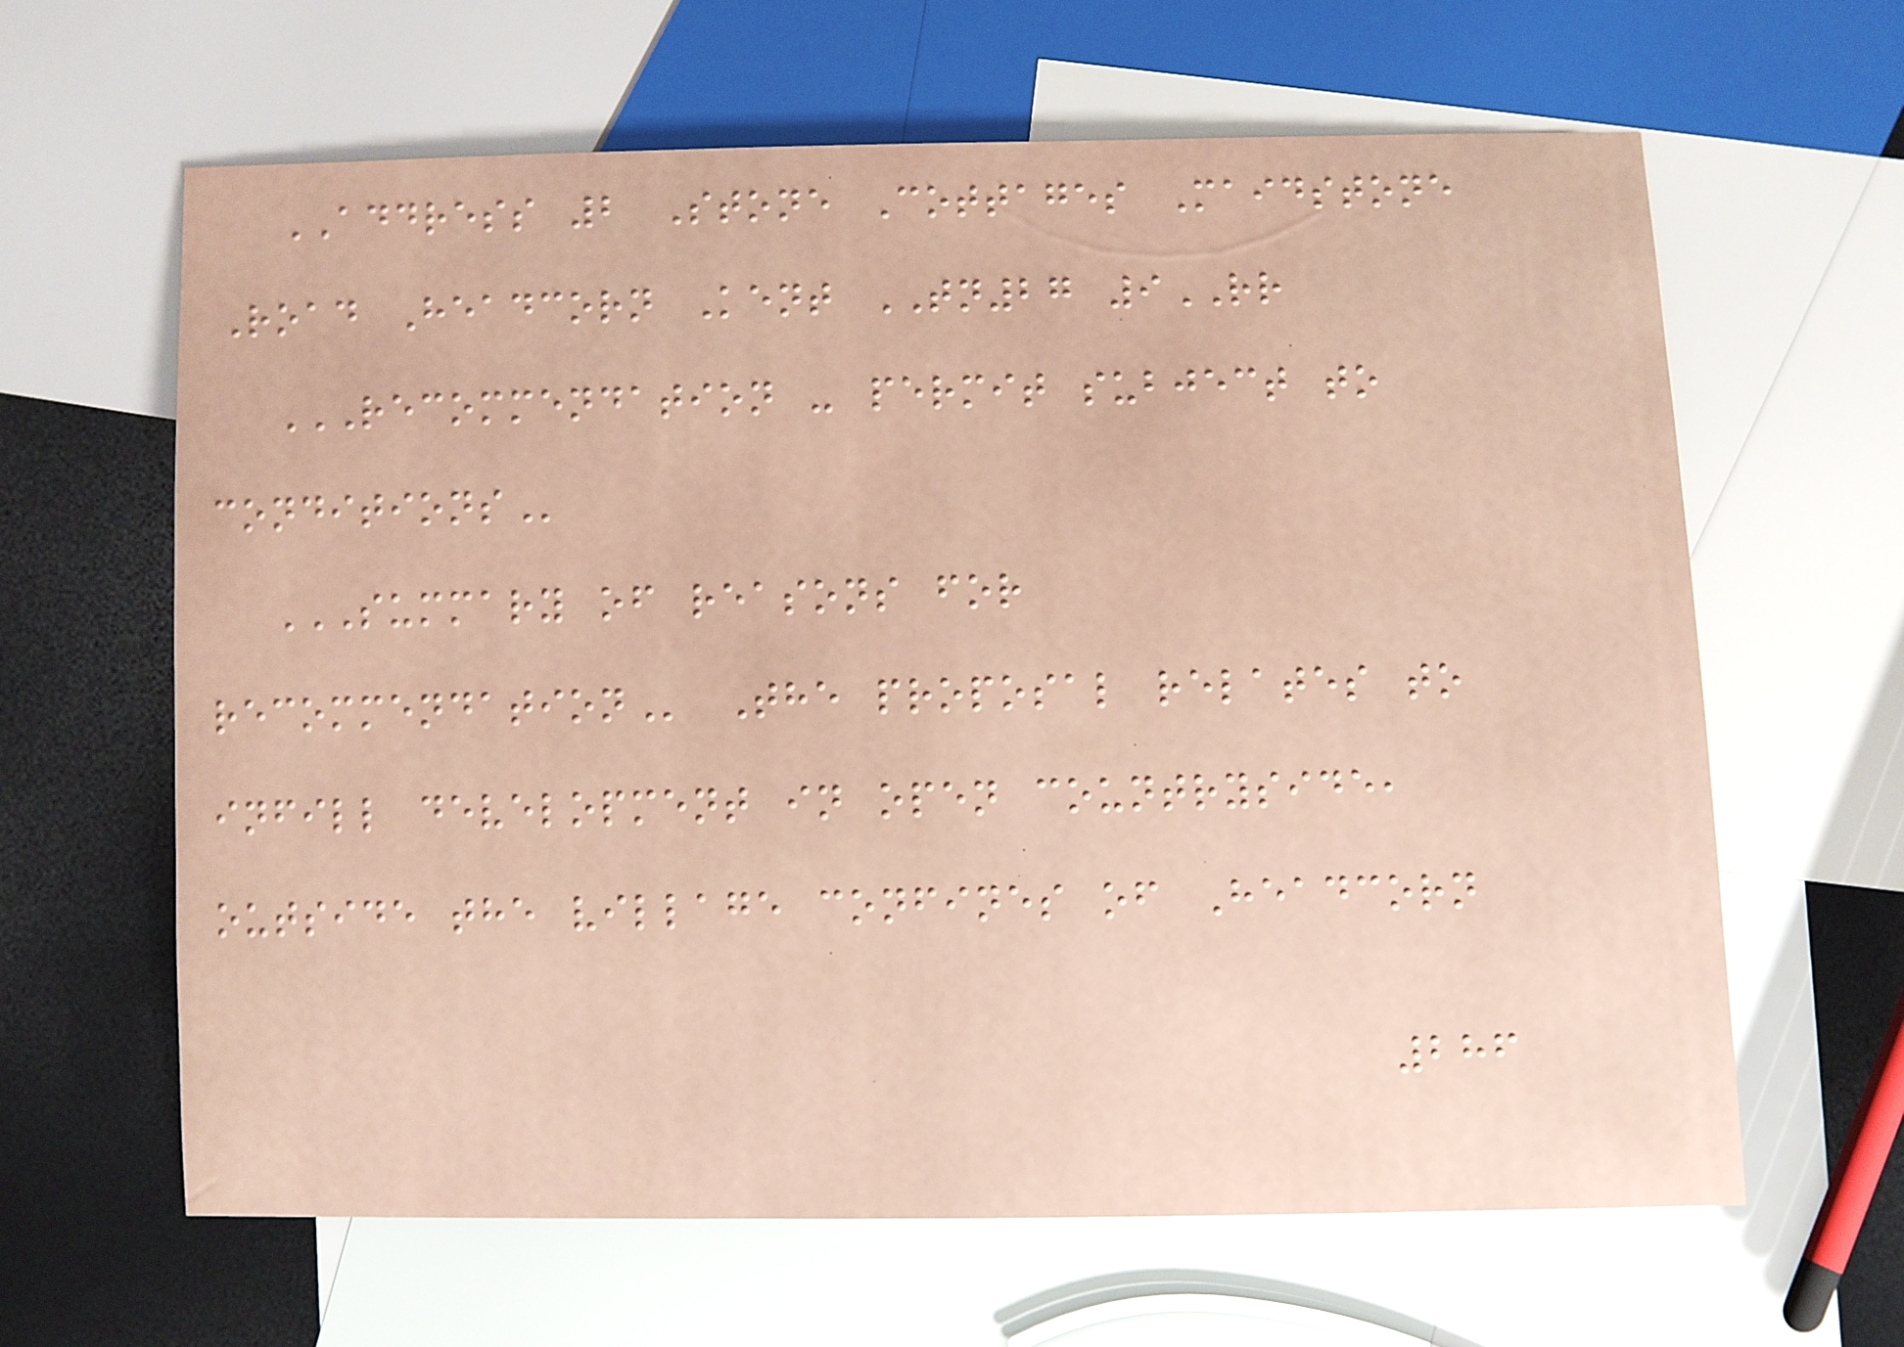ADDRESS 2 Stone Cottages Maidstone
Road Headcorn Kent TN27 9RR
RECOMMENDATION - PERMIT SUBJECT TO
CONDITIONS
SUMMARY OF REASONS FOR
RECOMMENDATION The proposal relates to
infill development in open countryside,
outside the village confines of Headcorn
286
